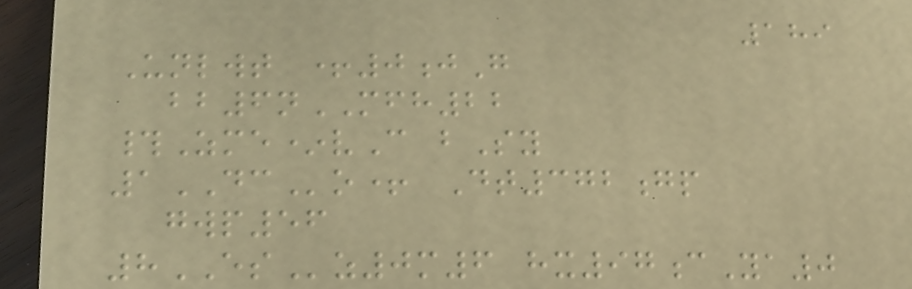189
Unlwt +0jG
bb6nMFH22
#Zme*vC bSy
1DCo+ Dt372gp
gwp56
8ESz0m6 hx97cYa0
